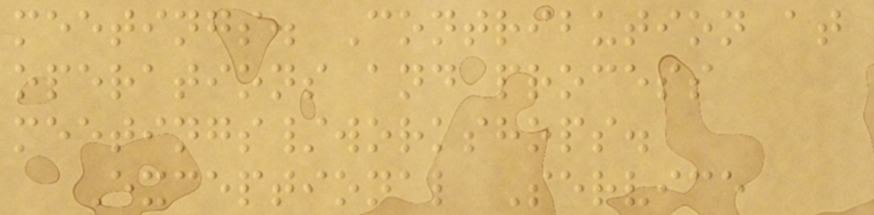meetings. Contribution at
operations and process
meetings/workshops.
Exceptional Service
